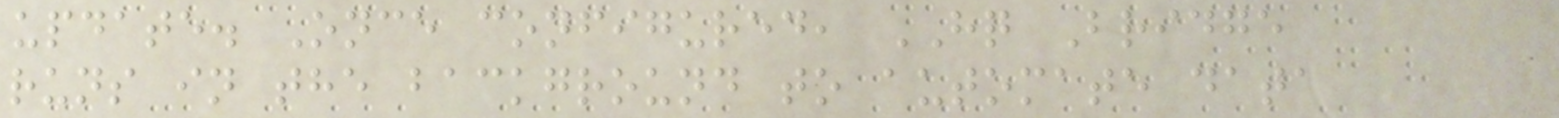update. Once configured, HQ Bridge
runs in the background to automate data
